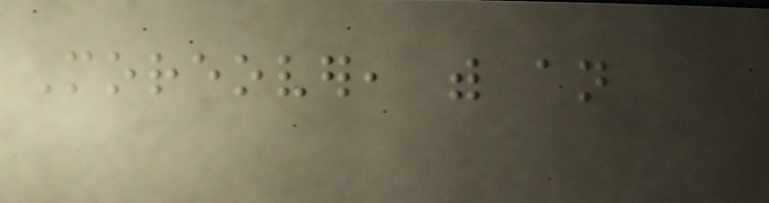Moreover, with an
